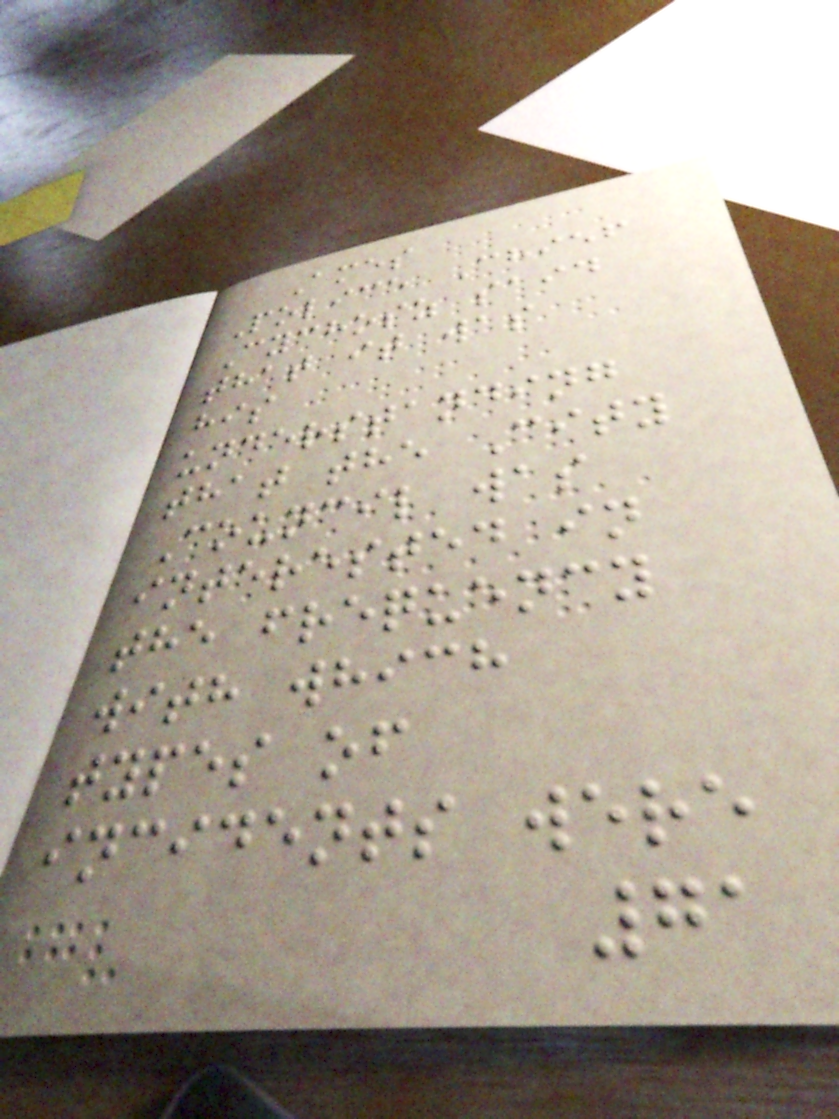Ames
Police Chief
Cychosz said
that it was
his
understanding
that the City
Council was
interested in
the frequency
with which
types of
incidents were
71
